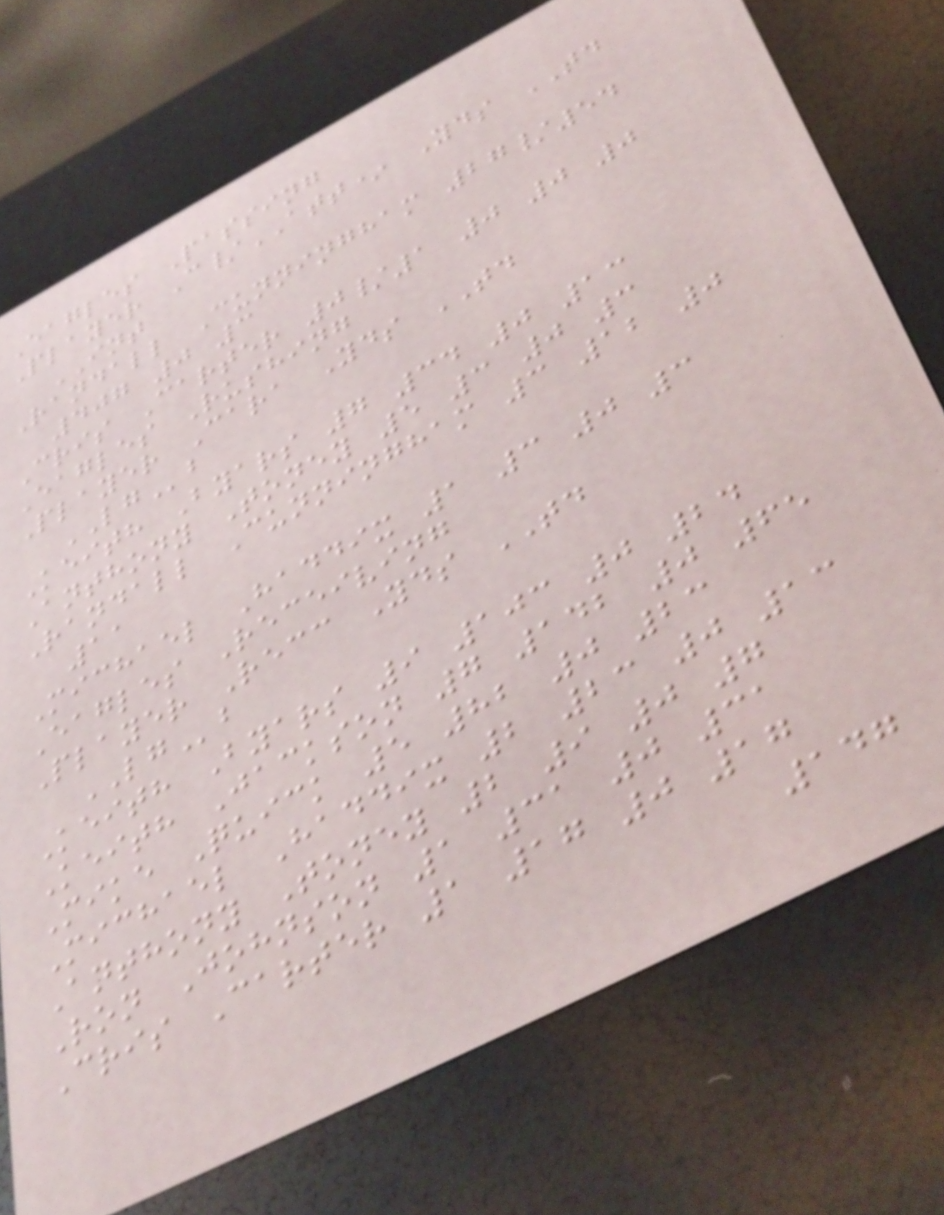Eagles Passing
Player C/ATT* Yds TD
INT
Randall Cunningham 27/54
407 0 3
Cris Carter 0/1 0 0 0
Eagles Rushing
Player Cara Yds TD
LGb
Keith Byars 7 34 0 13
Anthony Toney 5 3 0 3
Randall Cunningham 3 12 0
11
Michael Haddix 1 3 0 3
Eagles Receiving
Player Recc Yds TD
LGb
Keith Byars 9 103 0 24
Keith Jackson 7 142 0 65
Mike Quick 5 82 0 23
Michael Haddix 2 23 0 13
Anthony Toney 2 9 0 7
Ron Johnson 1 31 0 31
Cris Carter 1 17 0 17
147
